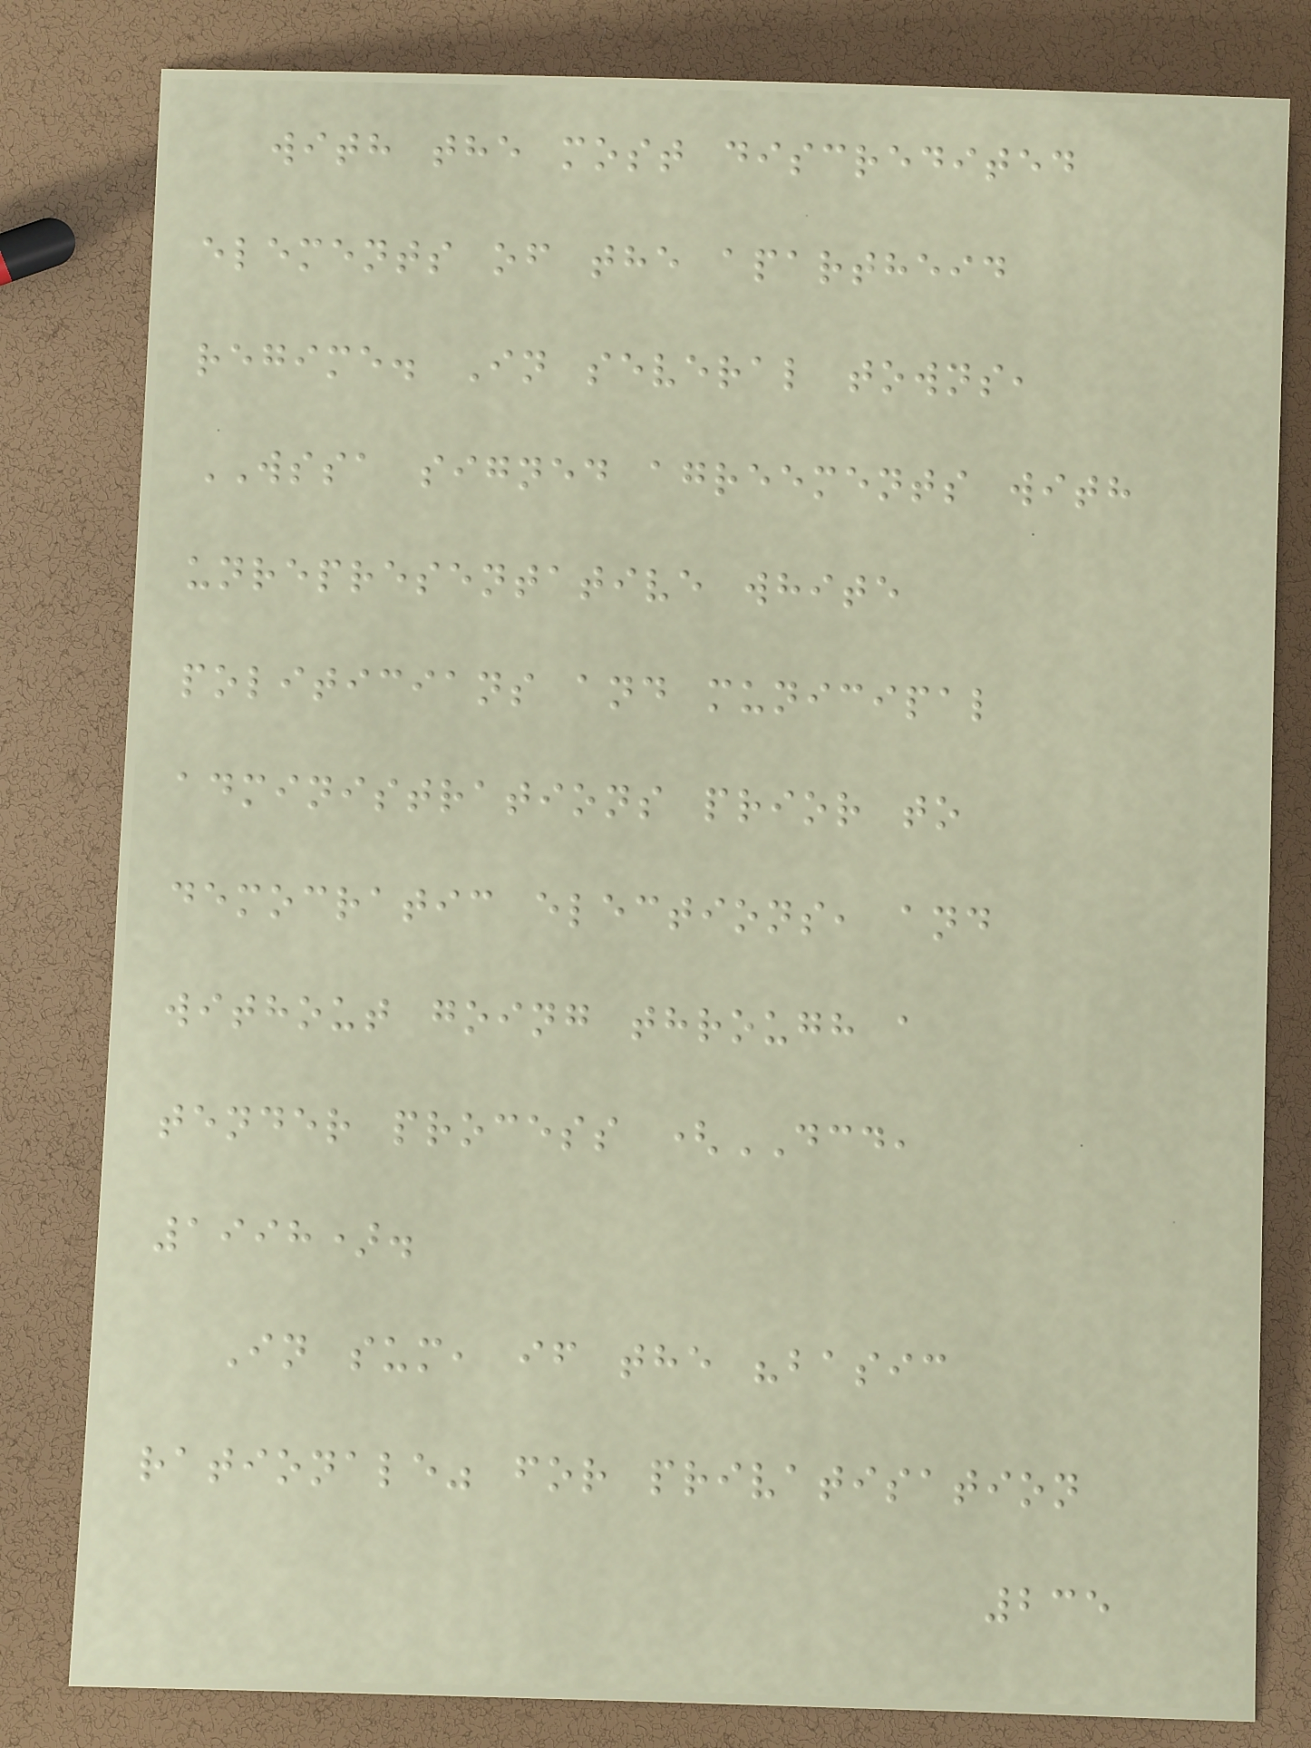with the most discredited
elements of the apartheid
regime. In several towns,
WSSA signed agreements with
unrepresentative white
politicians and municipal
administrations prior to
democratic elections, and
without going through a
tender process (DCD,
1998).
In sum, if the "basic
rationale" for privatisation
235
